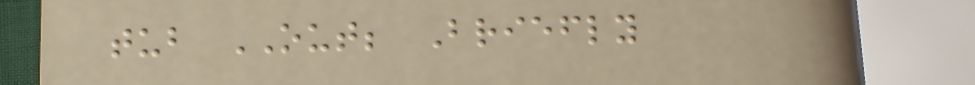tub OUT; Briefly
